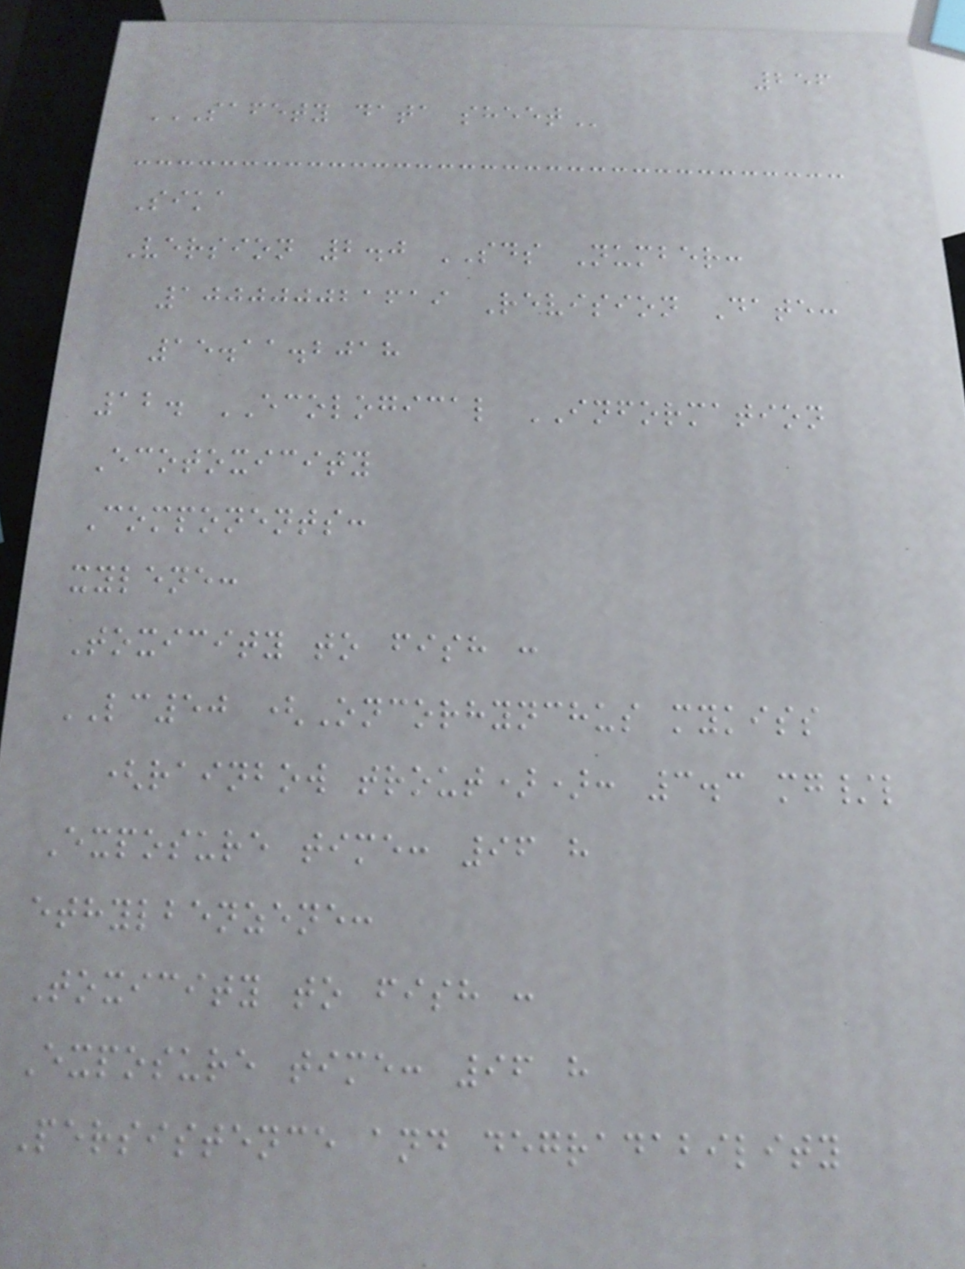256
SAFETY DATA SHEET
Sika
Version 2.0 SDS Number:
100000021619 Revision Date:
15.11.2018
12. ECOLOGICAL INFORMATION
Ecotoxicity
Components:
xylene:
Toxicity to fish :
LC50 (Oncorhynchus mykiss
(rainbow trout)): 3.3 mg/l
Exposure time: 96 h
ethylbenzene:
Toxicity to fish :
Exposure time: 96 h
Persistence and degradability
